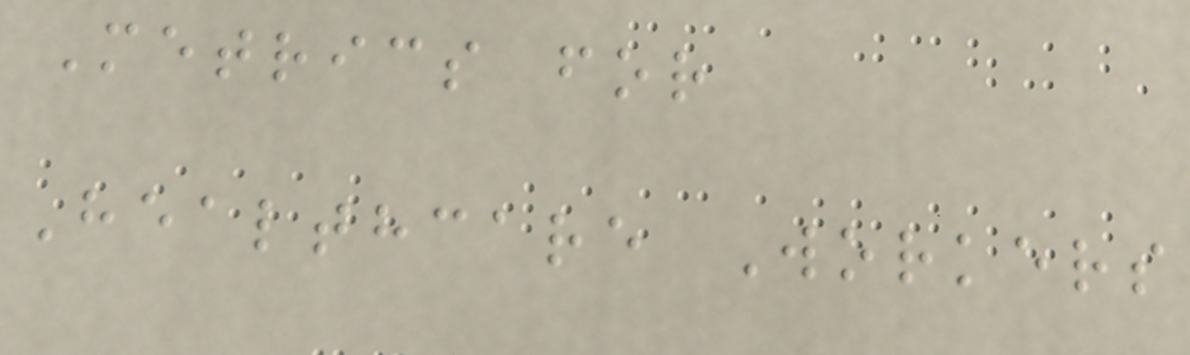Metrics for
Healthcare Workers
